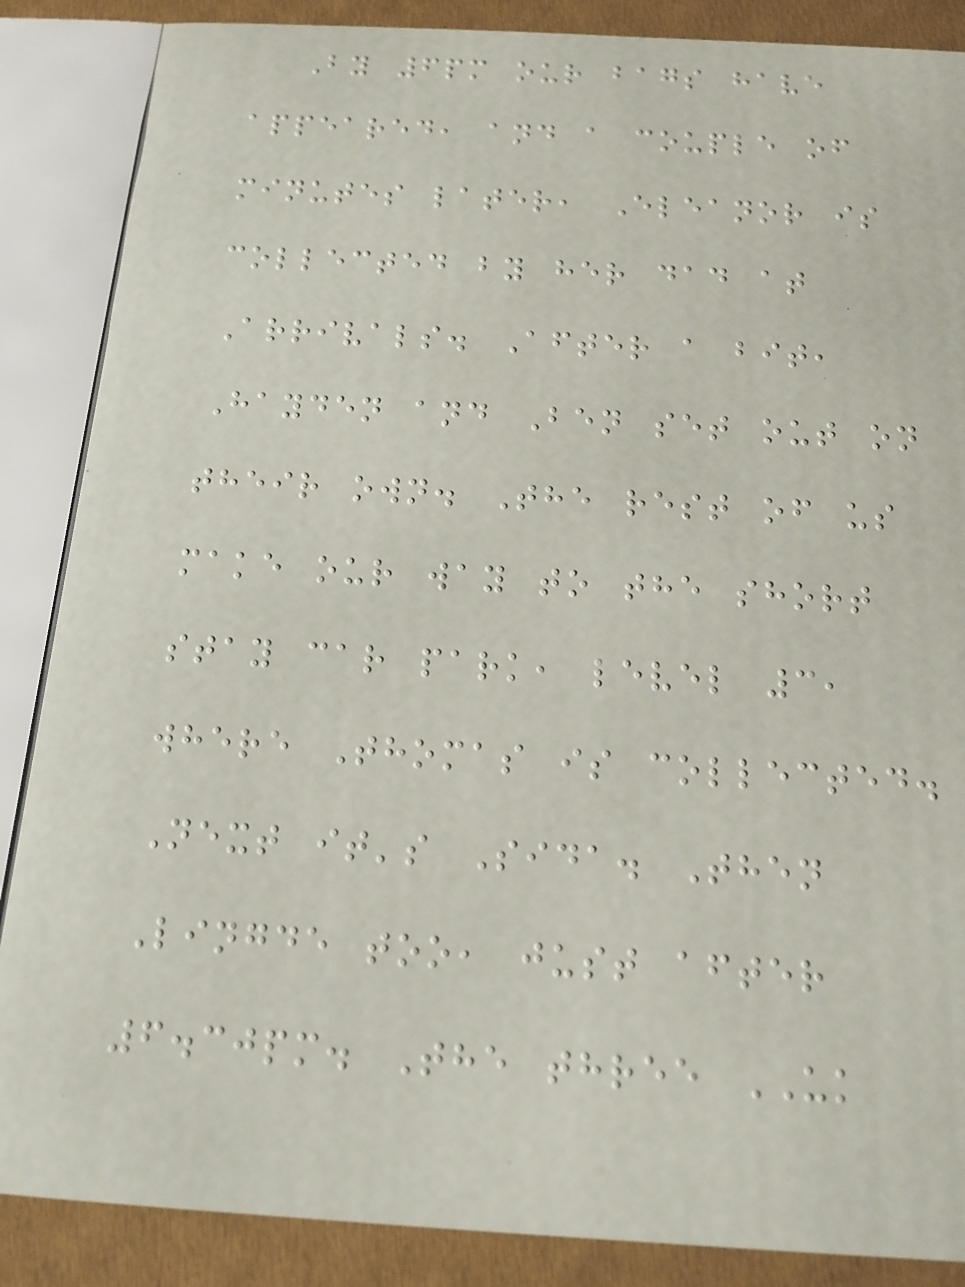By 6pm our bags have
appeared, and a couple of
minutes later, Eleanor is
collected by her dad at
Arrivals. After a bit,
Hayden and Ben set out on
their own. The rest of us
make our way to the short
stay car park, level 3,
where Thomas is collected.
Next it's Sida. Then
Lingde too, just after
6.30pm. The three UK
